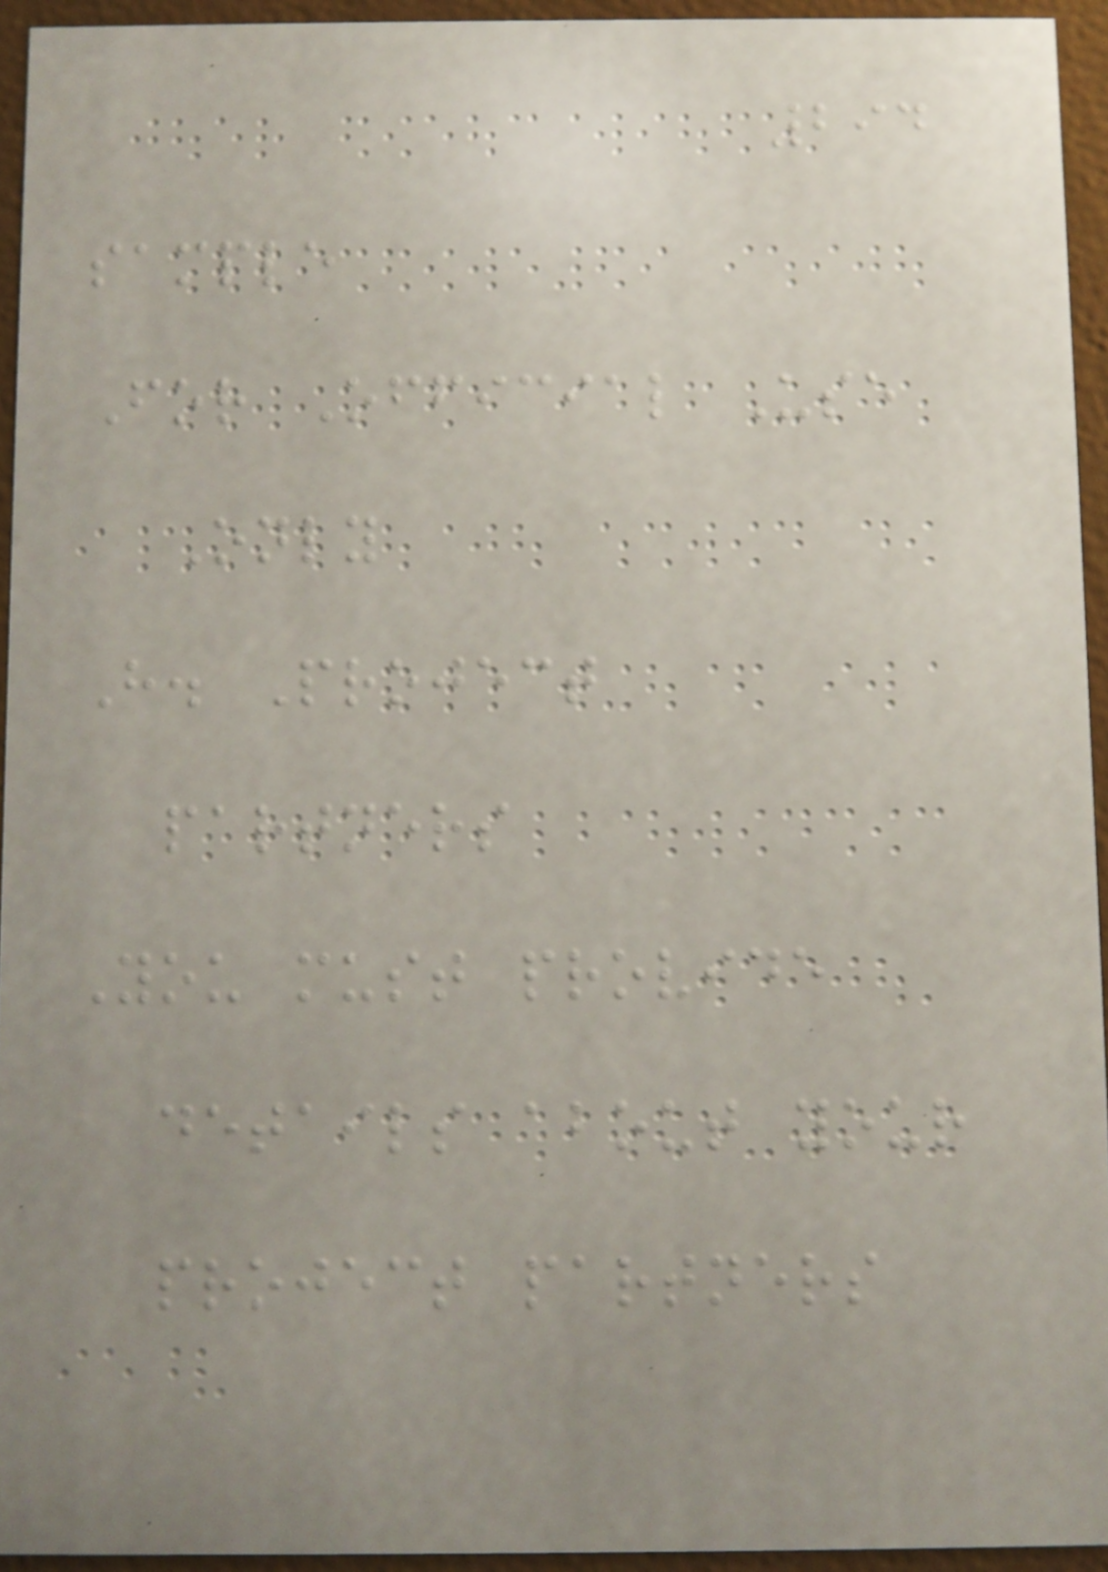294
sample
For Official Use
Only
H. Project
partners
You must provide
details about your
project partners
